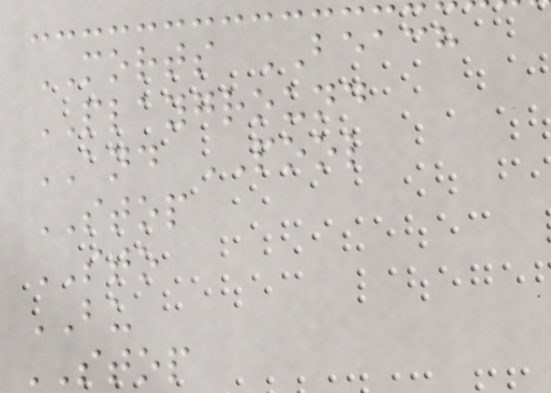MORTS BEACH
PLAYGROUND
AND POOL
STOP
STO
BU
STOP
